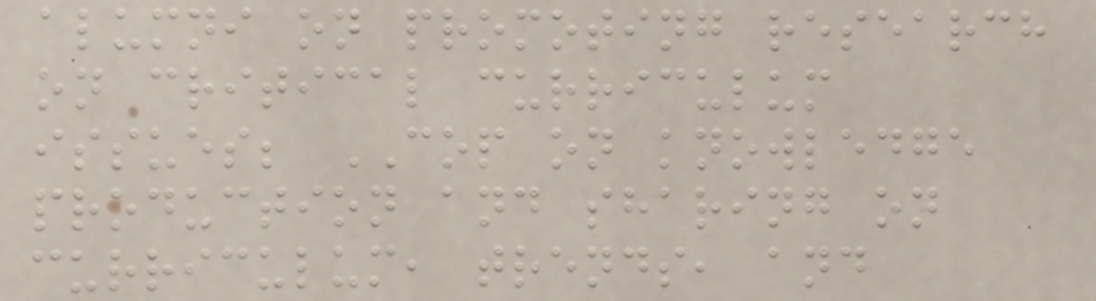alumni on promoting research
on critical curriculum
issues; COP on knowledge
production and sharing on
curriculum, trends, and
